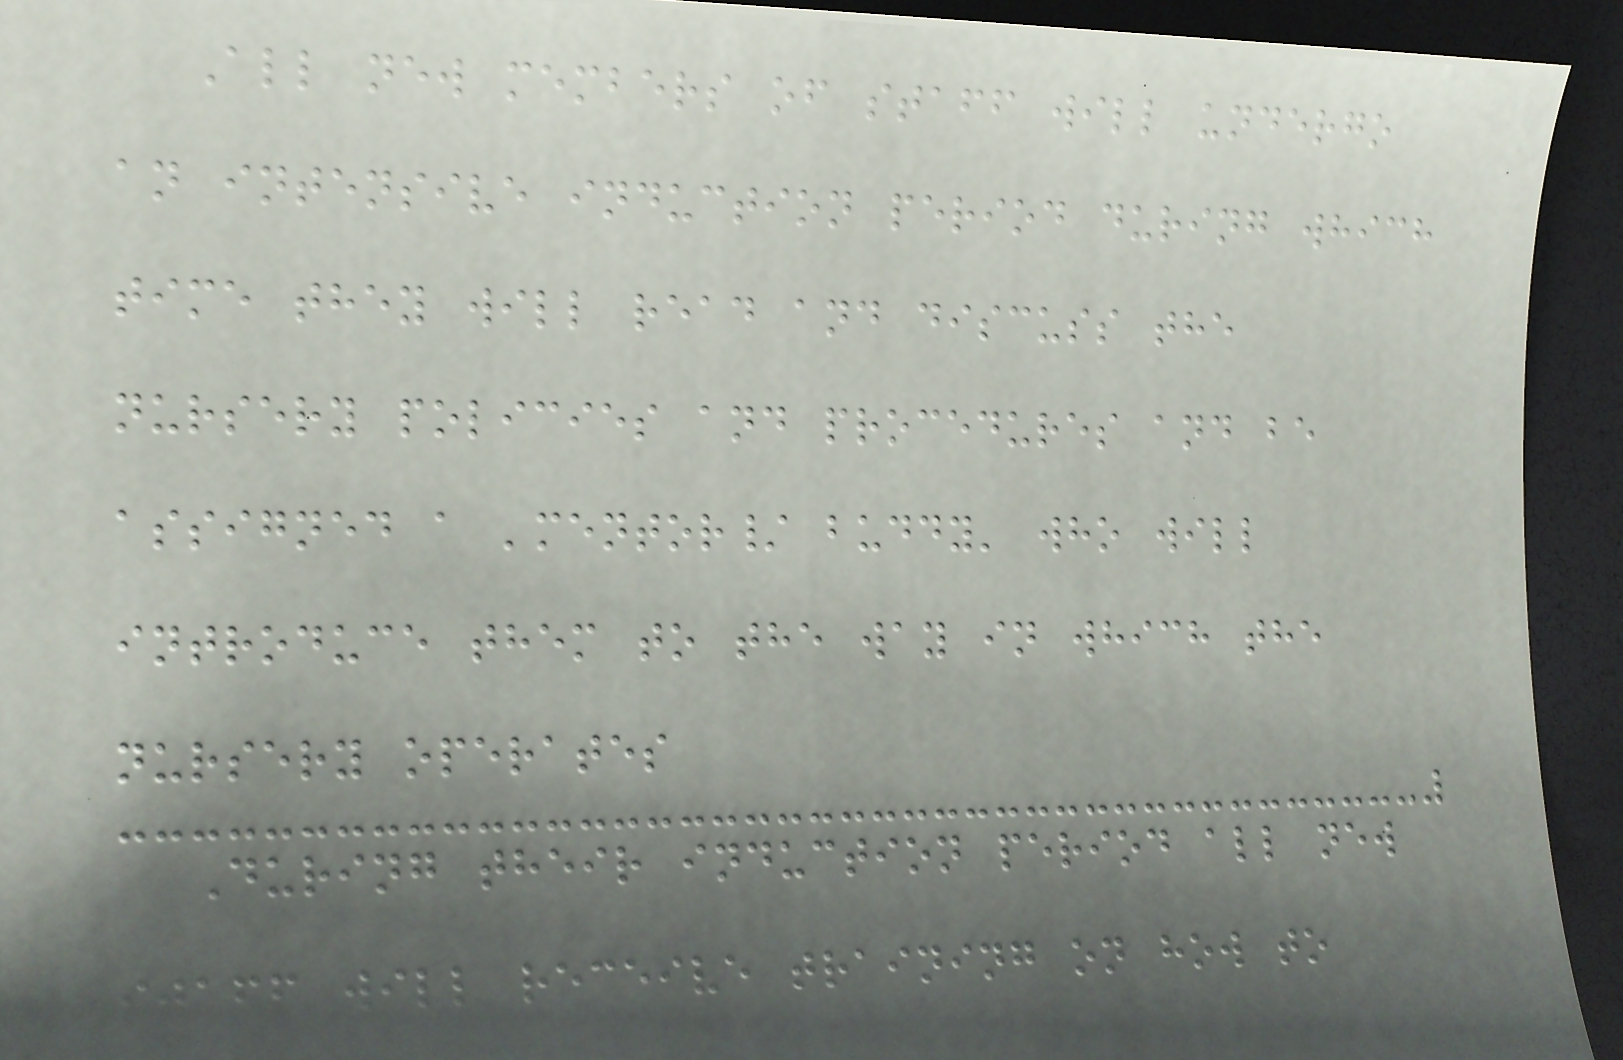All new members of staff will undergo
an intensive induction period during which
time they will read and discuss the
nursery policies and procedures and be
assigned a 'mentor/ buddy' who will
introduce them to the way in which the
nursery operates
During their induction period all new
staff will receive training on how to
